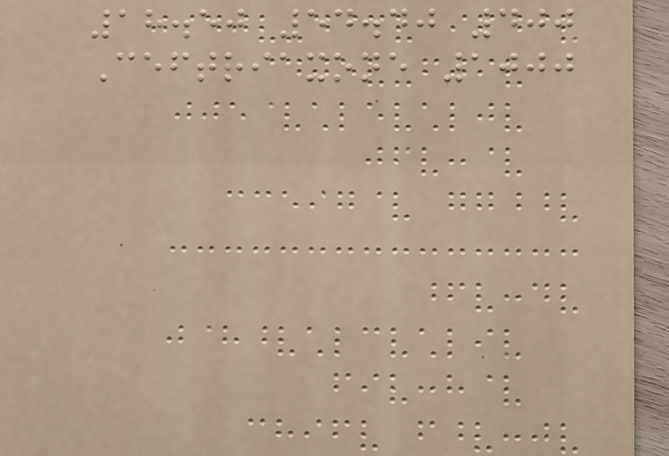18.50 54.40 400
Ceftriaxone 1000
